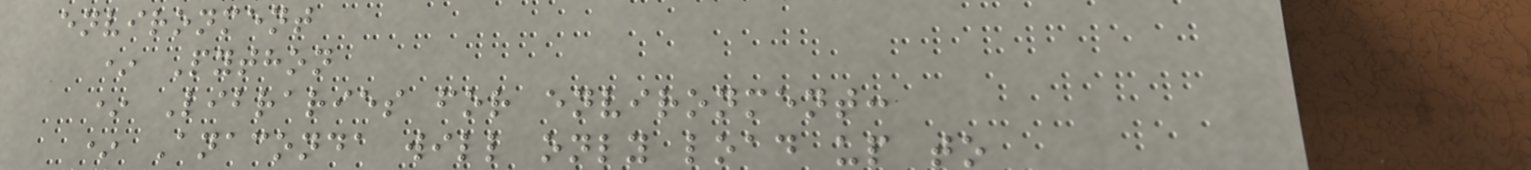environment
* Python
* Libraries for environment:
* Anaconda will only load up to
